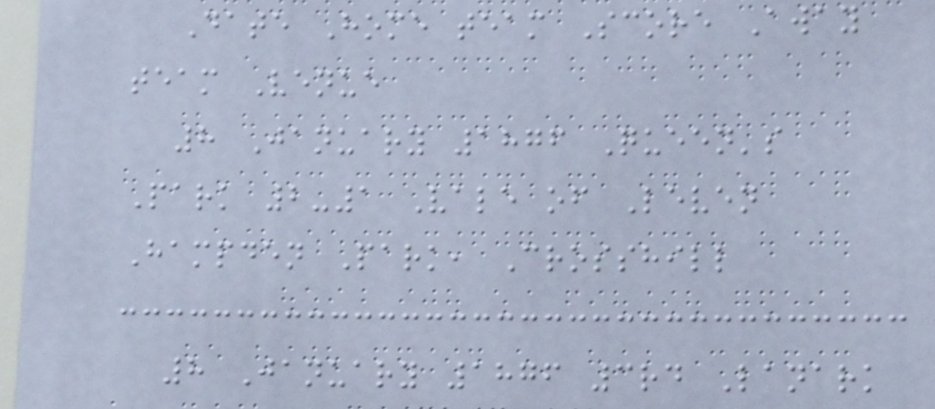Date Home team Score Away
team Venue
8 January 1876 Queen's
Park 2-1 Vale of Leven
Hampden Park, Crosshill
8 January 1876 3rd Lanark
